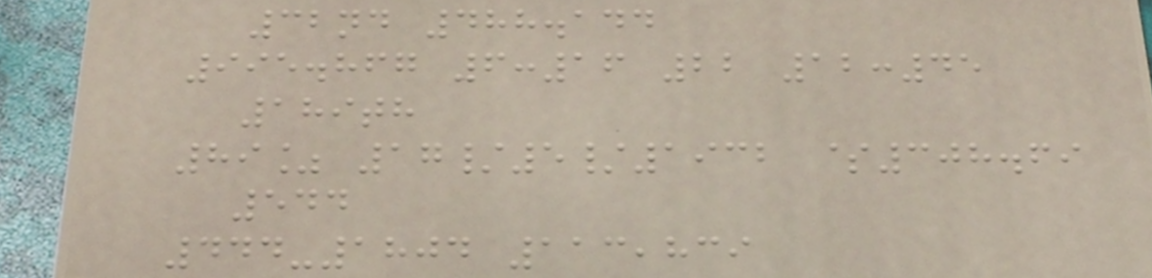32nd 488.144
995.867 6:16 22 12:45
189th
89% 17/5/1932 $308.69
544
444-1804 113,839
